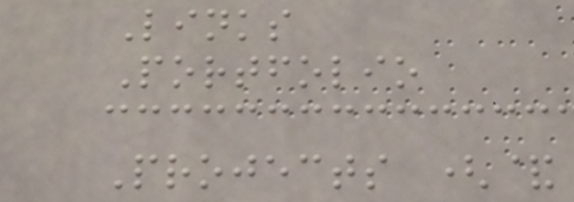Links
Portfolio
Projects (&
